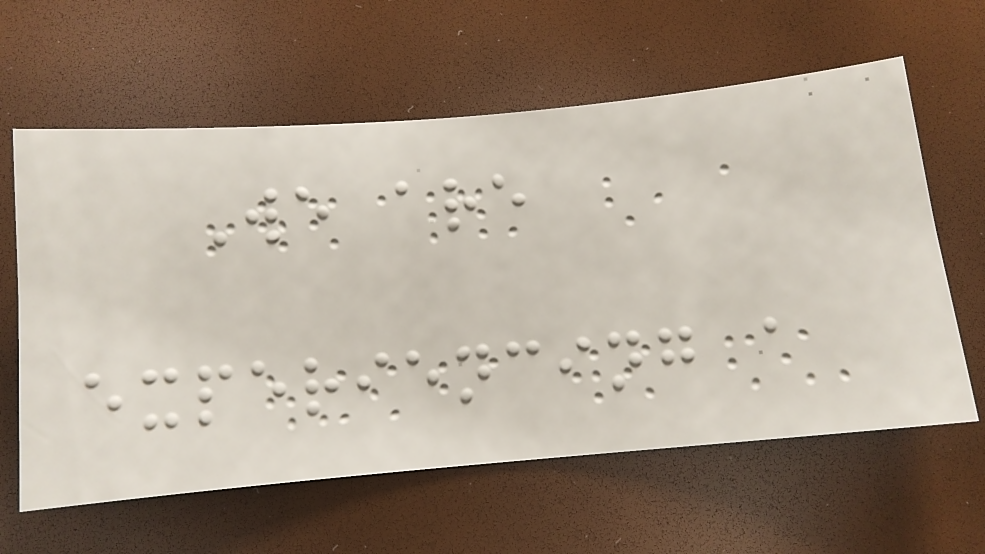We are
experiencing a
